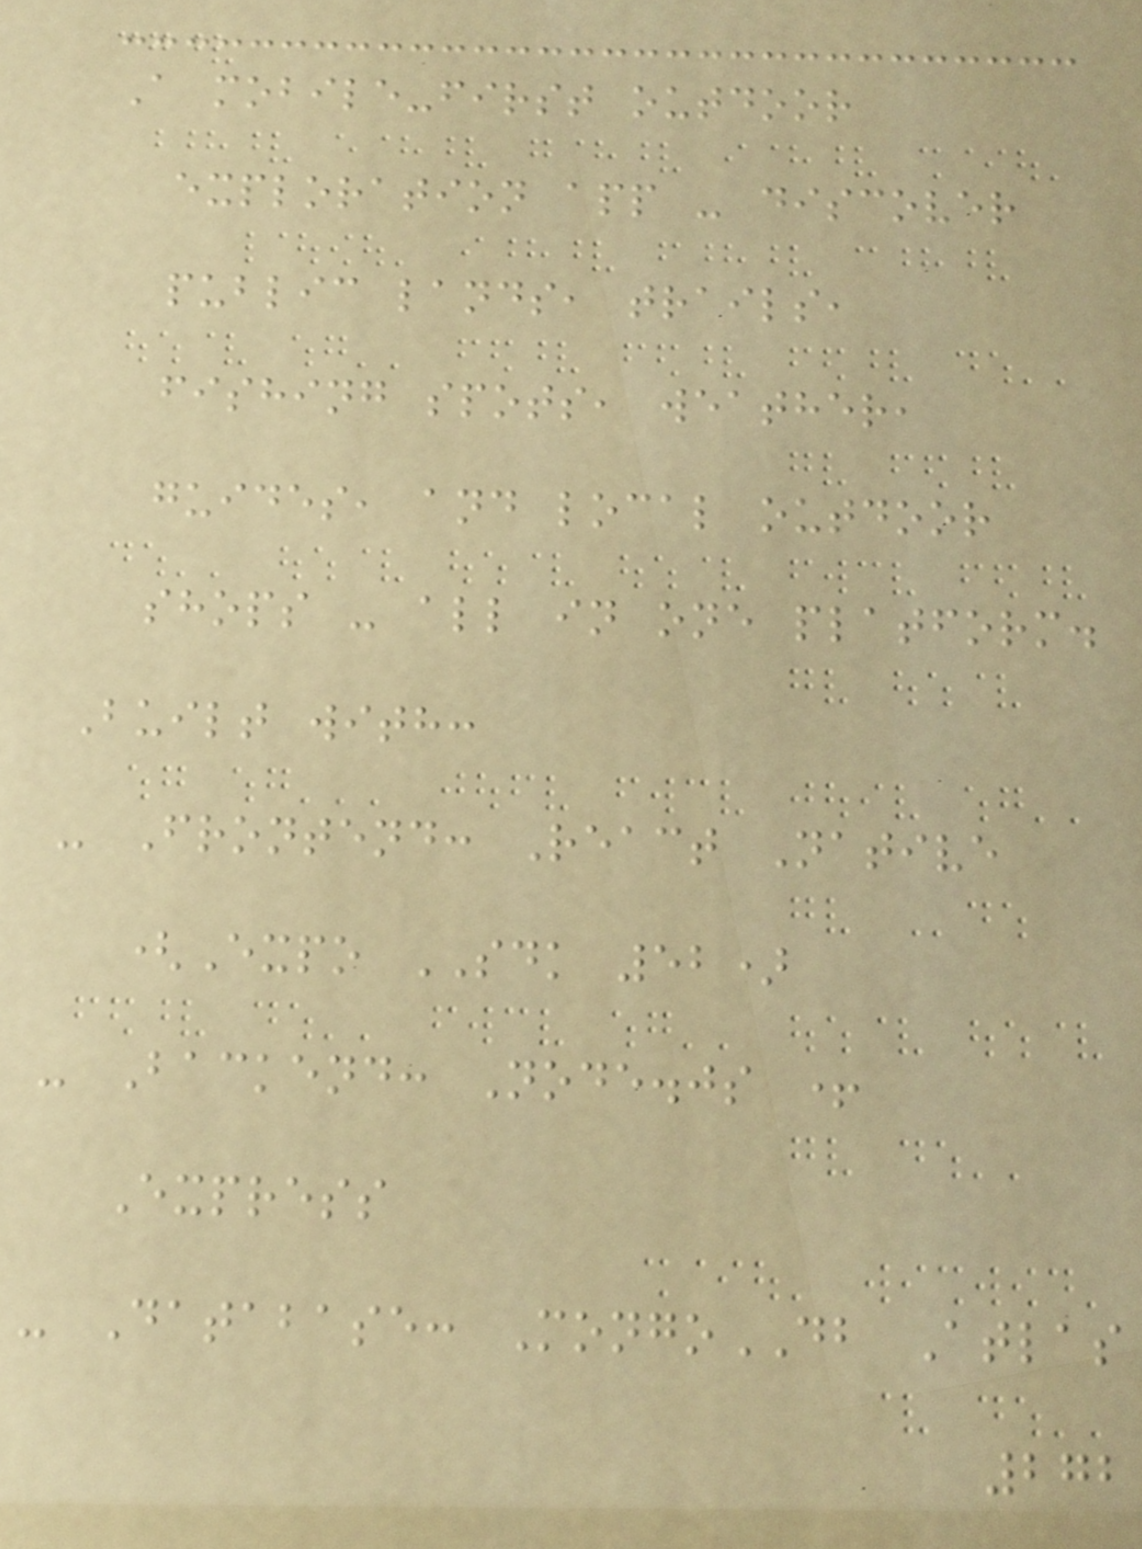A mobile-first outdoor
exploration app - discover
public lands, trails,
fishing spots, weather,
guides, and local outdoor
shops - all in one platform.
Built with:
- Frontend: React Native
(Expo SDK 52)
- Backend: Node.js +
Express
- Database: MongoDB Atlas
272
